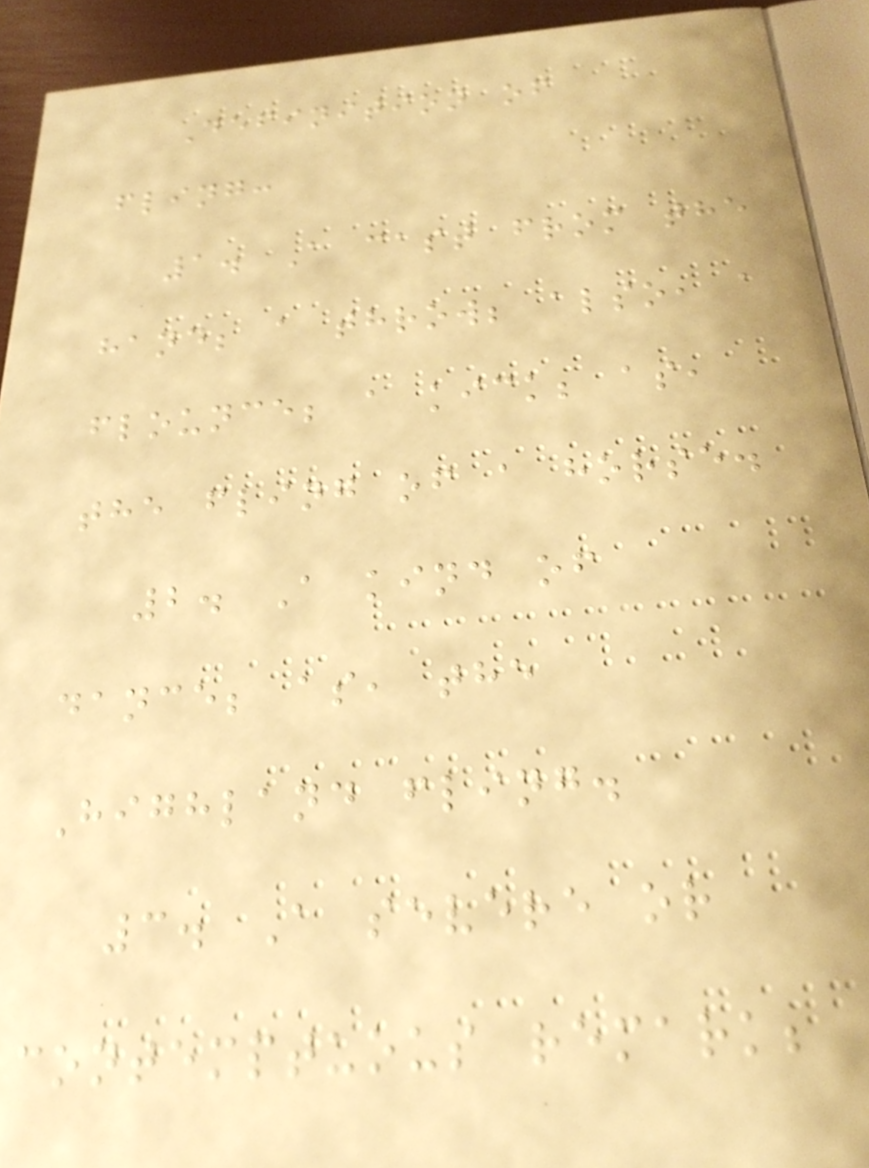Definition of
fling:
1. A cast from the
hand; a throw; also, a
flounce; a kick; as,
the fling of a horse.
2. A kind of
dance; as, the
Highland fling.
3. A severe or
contemptuous remark;
